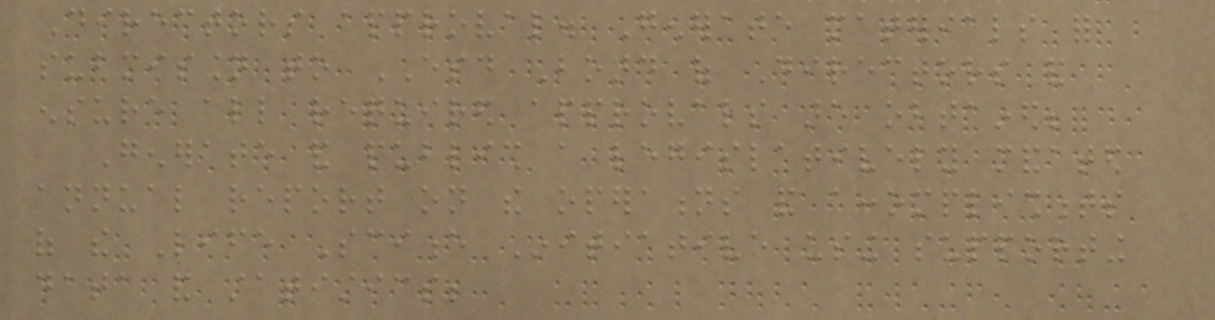Directors approval. Generate materials for
submission to ESD Board of Directors and
ensure all required approvals are obtained;
Generate and publish a legislatively mandated
annual report on the operations and accomplishments
of the Life Science Initiative using supporting
data and statistics;
